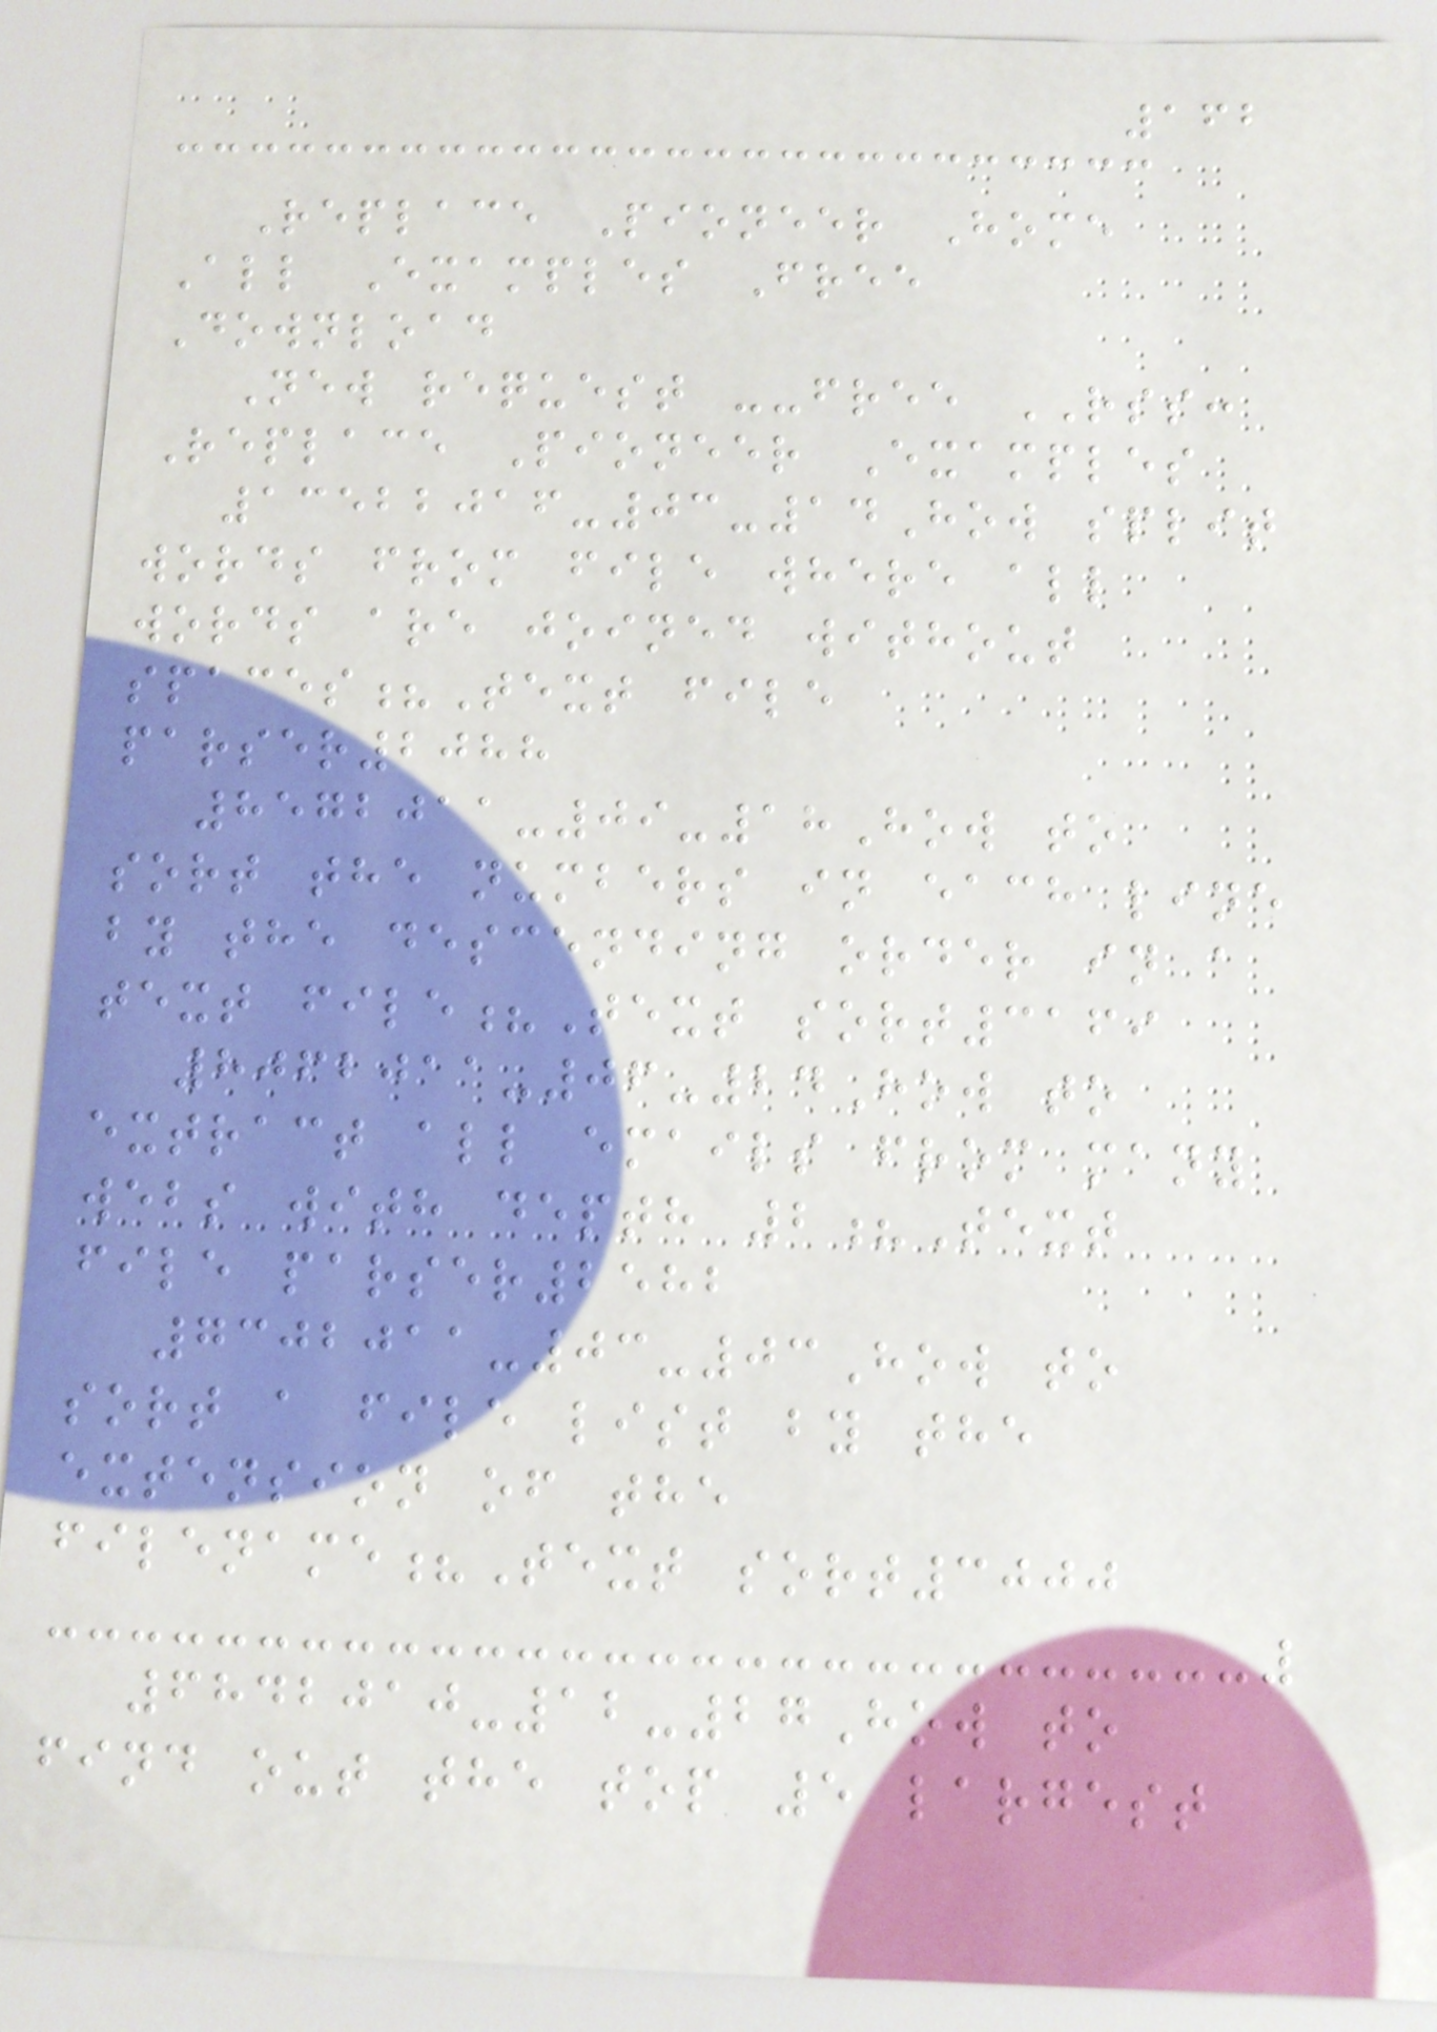162
Replace Pioneer Home
All Examples Free
Download
New request --free RSS:
Replace Pioneer Examples
13522016-03-14How split
words from file where all
words are joined without
spaces?Text file
parser2088
8572011-09-18How to
sort the numbers in each line
by the descending order in a
text file?Text sort3169
8062011-06-24How to
extract all emails from many
webs with depth 2?Text
file parser2582
7302011-03-03How to
sort a file list by the
extension of the
filename?Text sort3000
6842010-12-27How to
find out the top 5 largest
